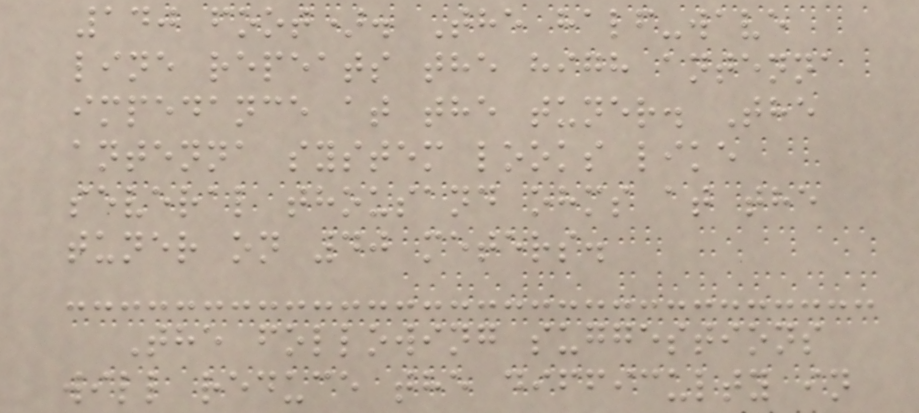140 foot). The half-wave
line repeats the high antenna
impedance at the tuner. The
antenna system looks like
several thousand ohms at the
tuner on 40 meters.
The following suggestions
will reduce the difficulty in
